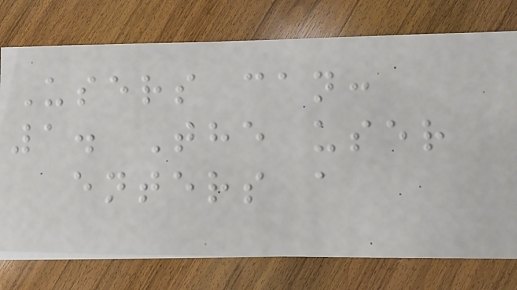Users can:
1. The user
enters a
